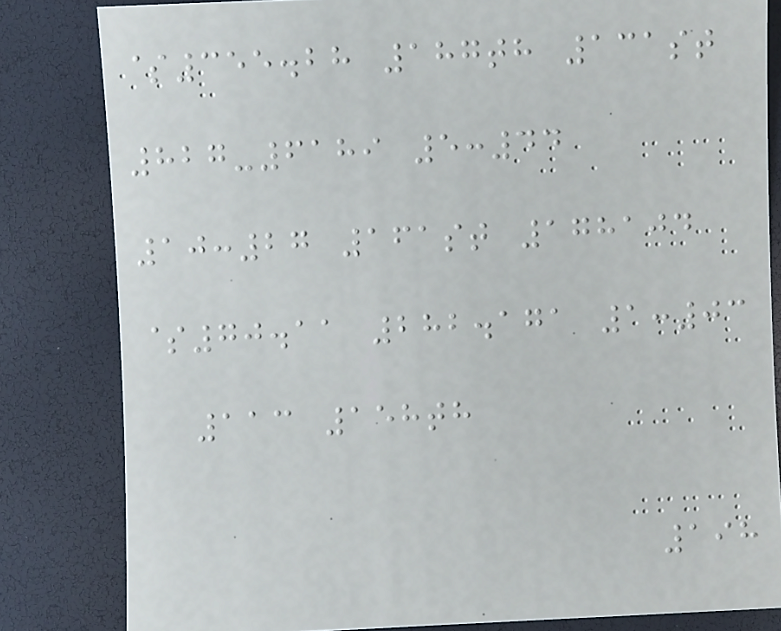$355.28 187th 131st
827-6189 5:44
10:27 161st 178104
$70.11 282.171 1:03
113 158th
198
